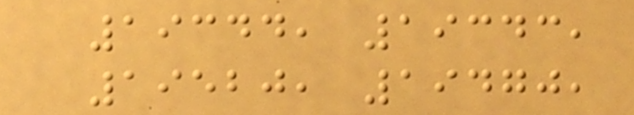19344, 19343,
19520, 19470,
